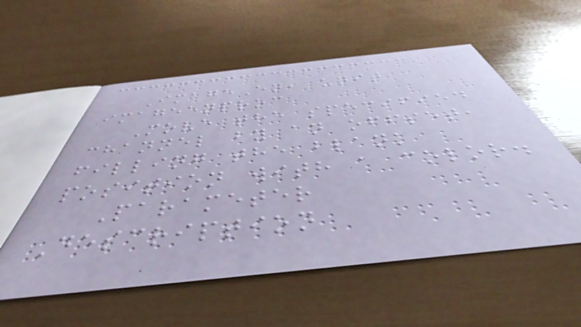ImageEn, unit
imageenproc
Move the specified
channel by an offset,
filling the blank
position with a color.
Parameter
Description
